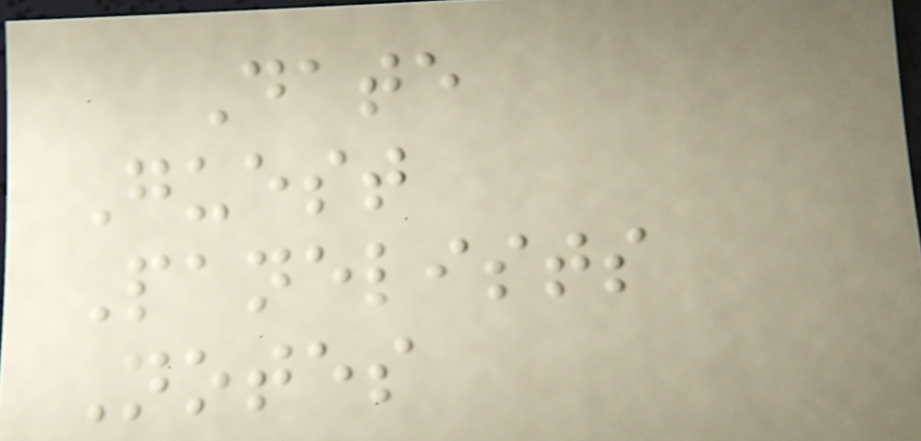Date
Guest
Panelists
Notes
